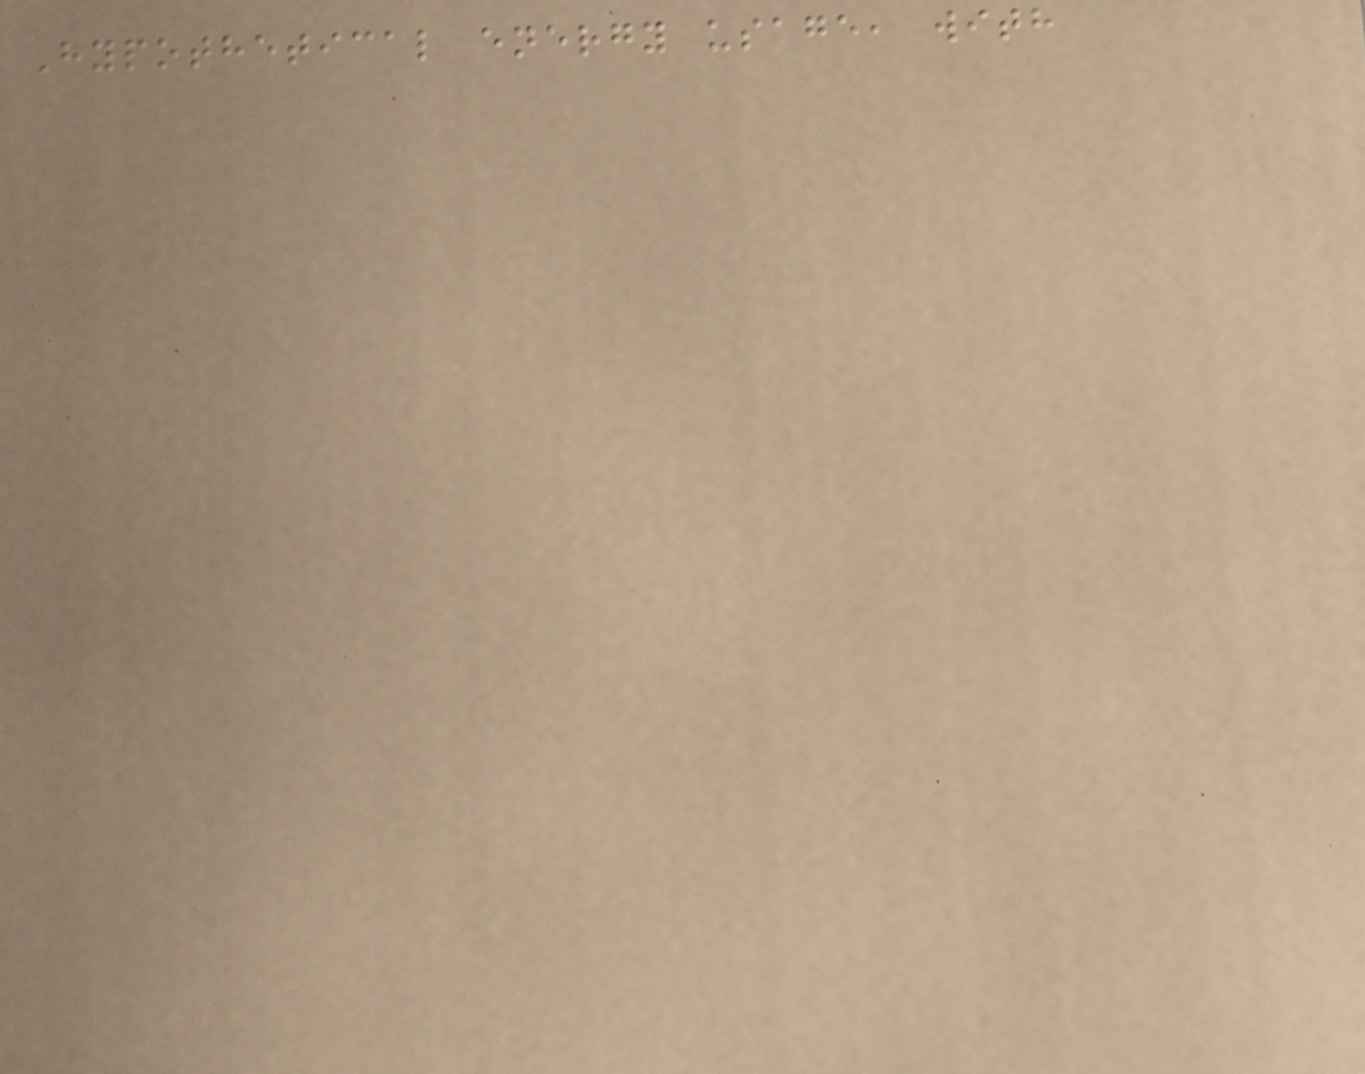Hypothetical energy usage, with
